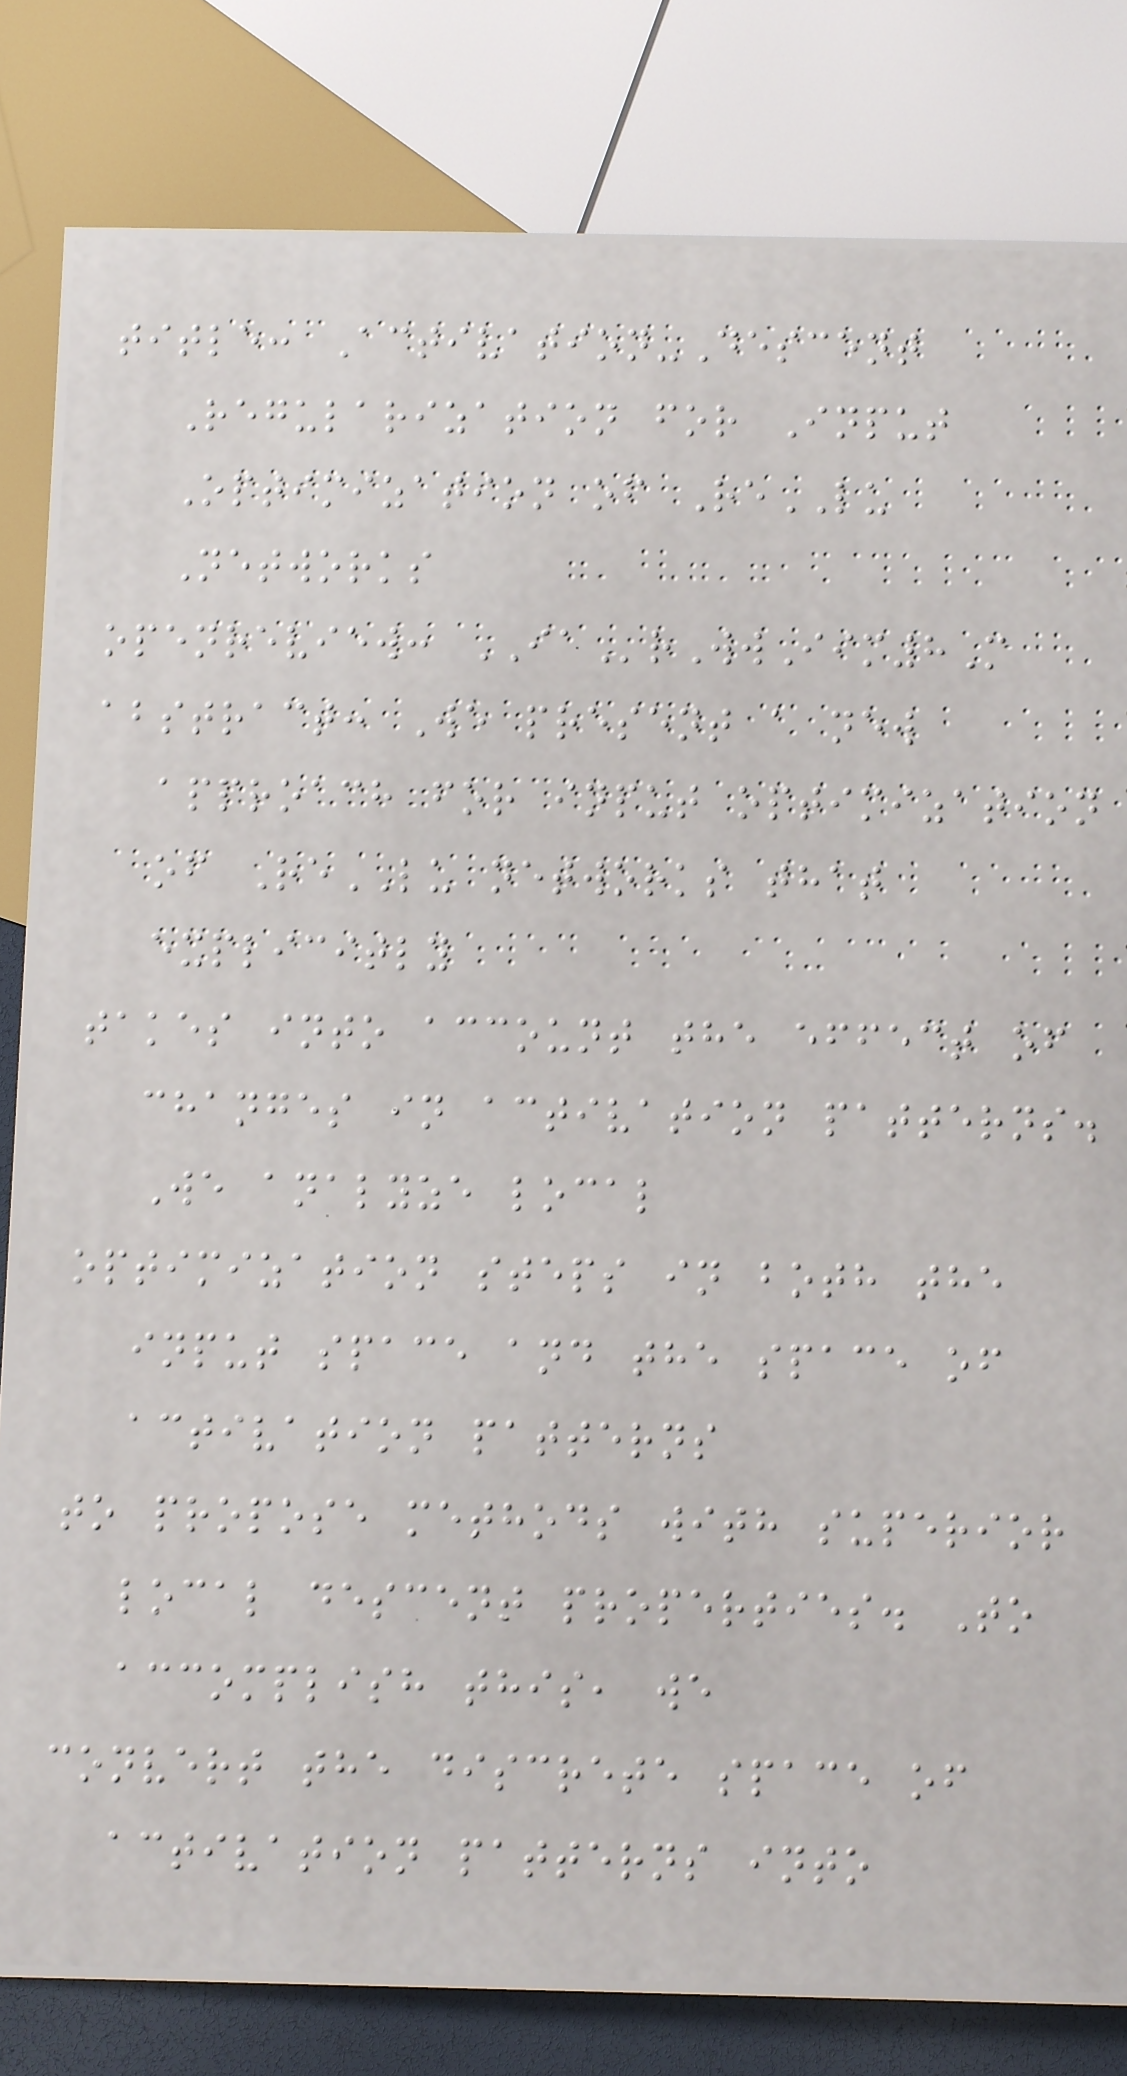title: Activation-Descent
Regularization for Input
Optimization of ReLU
Networks
openreview: IArWwIim8M
abstract: We present a new
approach for input optimization
of ReLU networks that
explicitly
takes into account the effect of
changes in activation patterns.
We analyze local
optimization steps in both the
input space and the space of
activation patterns
to propose methods with superior
local descent properties. To
accomplish this, we
convert the discrete space of
activation patterns into
